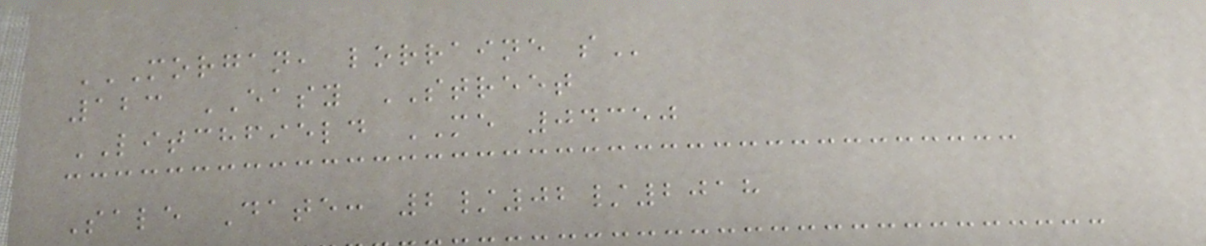MORGAN, LORRAINE S
123 EASY STREET
LITCHFIELD ME 04350
Sale Date: 2/02/2018
